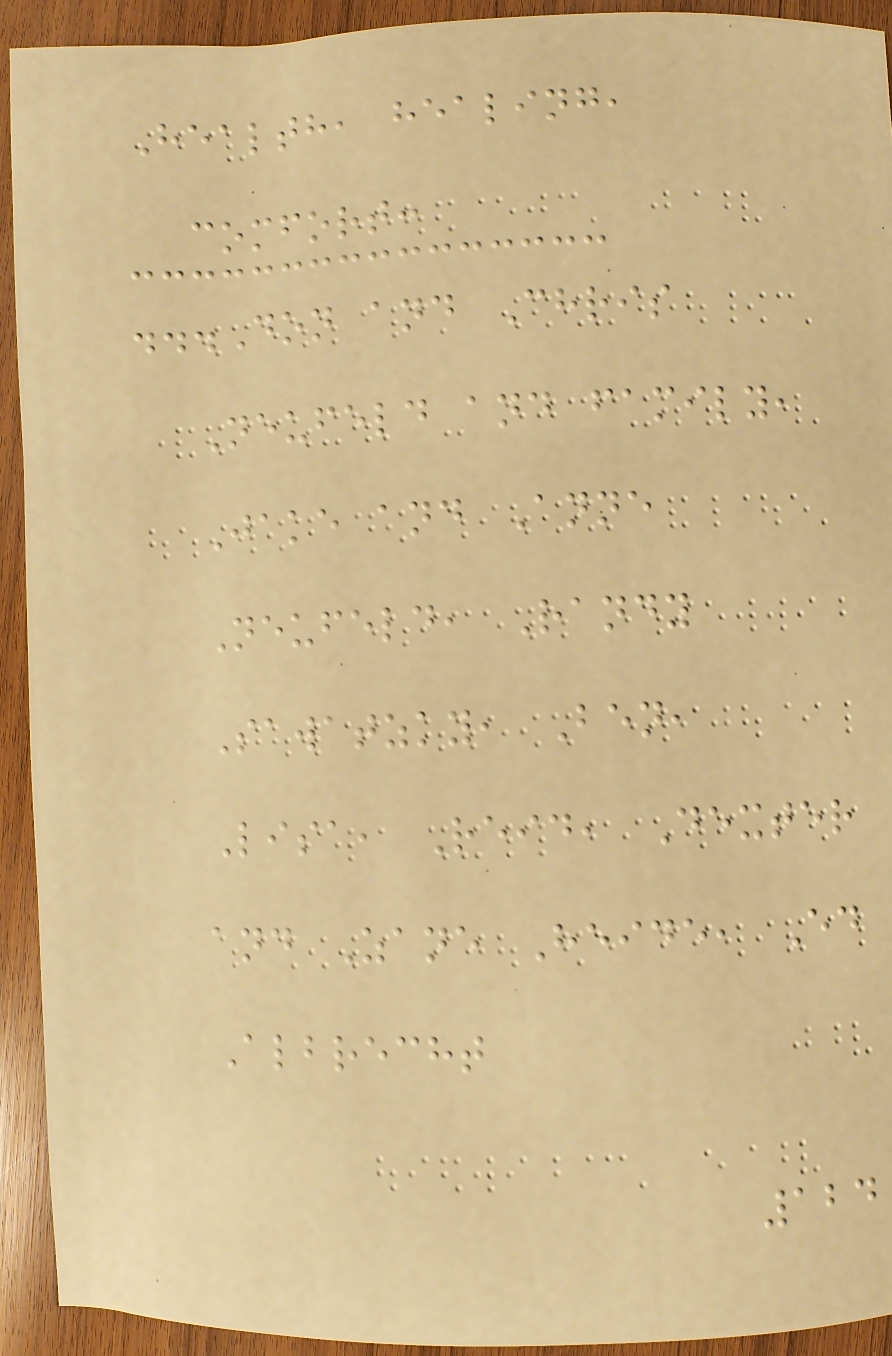Health, healing,
comfort:
...Don and Chris
Neufeld and family,
Jake and Anne
Neufeld, Randy
Sawatzky, Ben,
Lisa, Reid, Dexter
and Zane Heide, Ed
Albrecht
124
